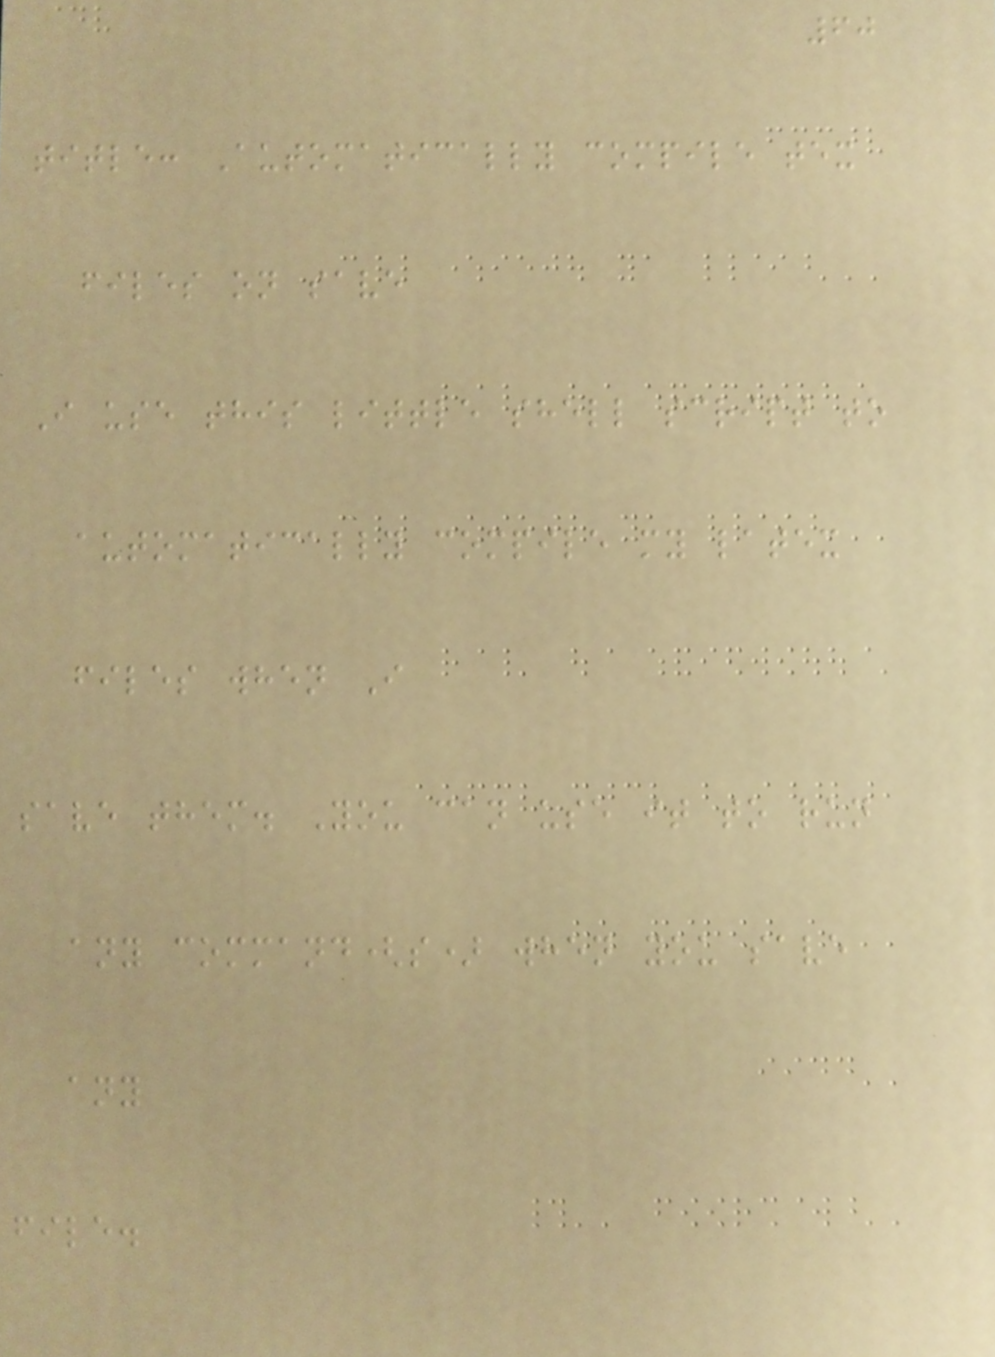60
title: Automatically compile tex
files on save
I use this little shell script to
automatically compile my latex
files when I
save them. You can use it to run
any command(s) when you save
any
file.
